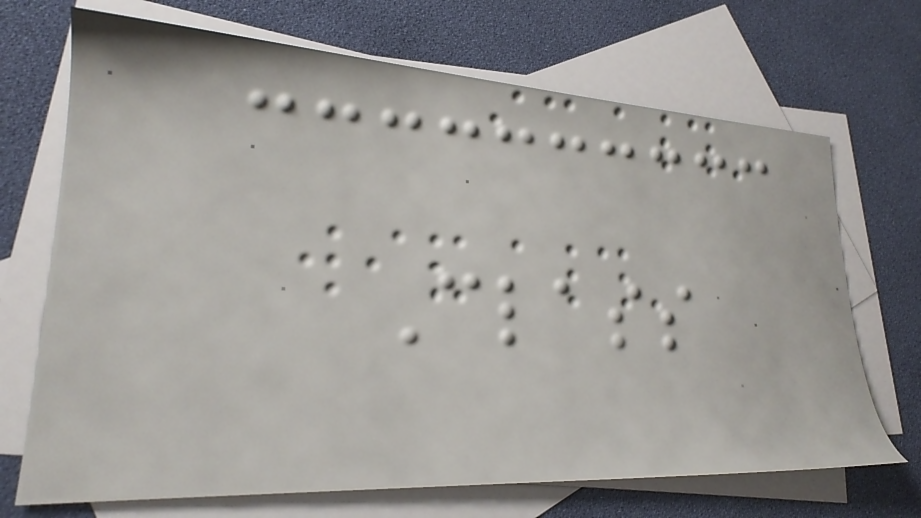Class
